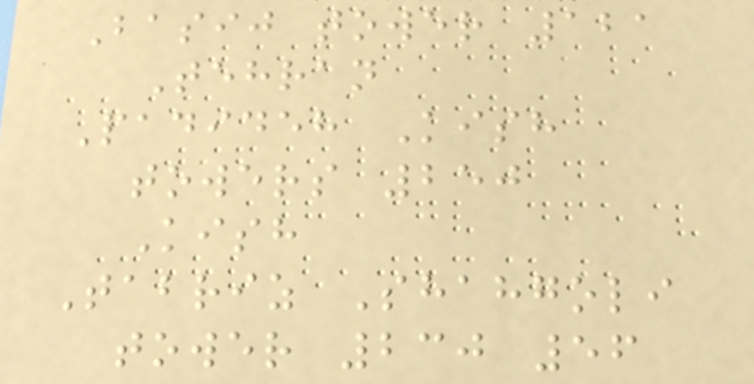Basij tower 121
Tehran
Padideh Kish
towers 250
Kish
Tabriz Shahgoli
tower 230 56
